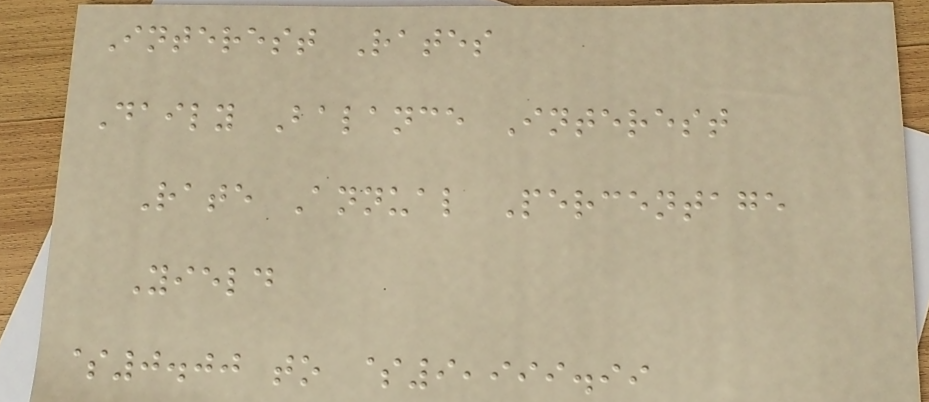Interest Rates
Daily Balance Interest
Rate Annual Percentage
Yield
$0.00 to $9,999.99
